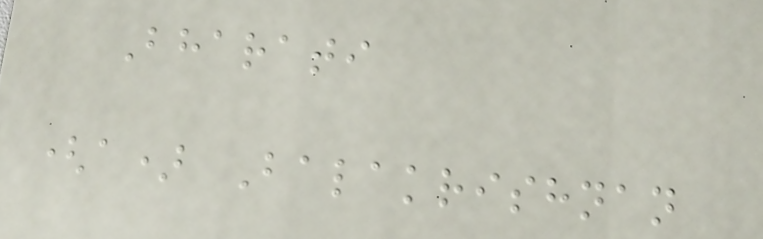Bharati
(a) Balakrishnan
